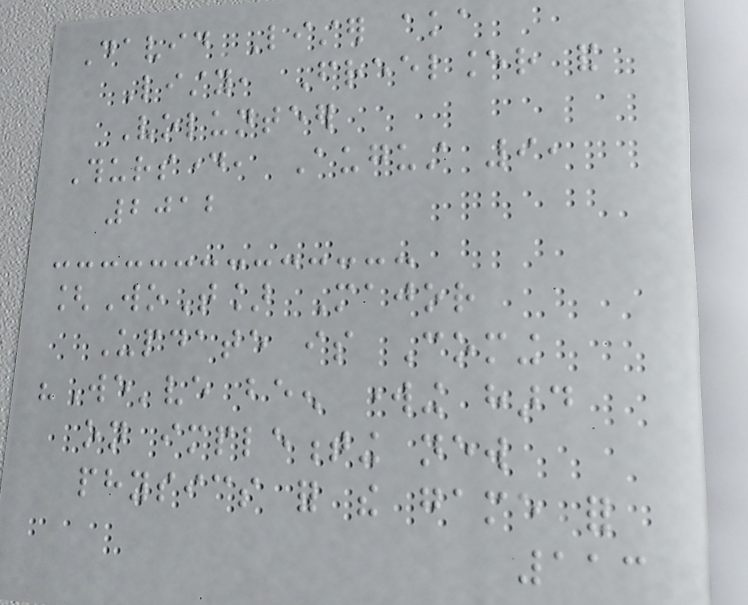David Lister aka
Listy, Freelancer and
Volunteer
Thursday, August 9,
2012
[WoT] Major
Update is Coming
"We've been working hard
on implementing new
physics for the game for
113
